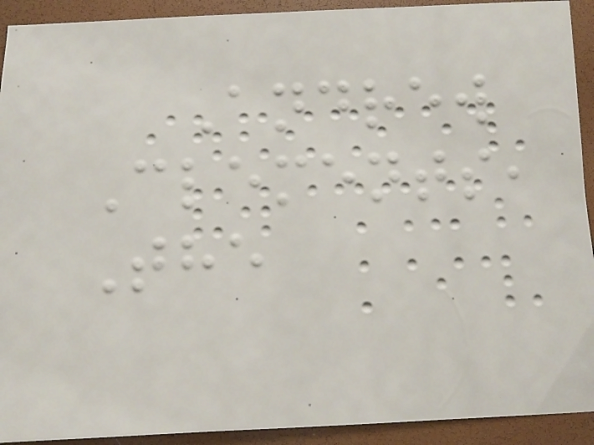Andrew
Clements,
The
